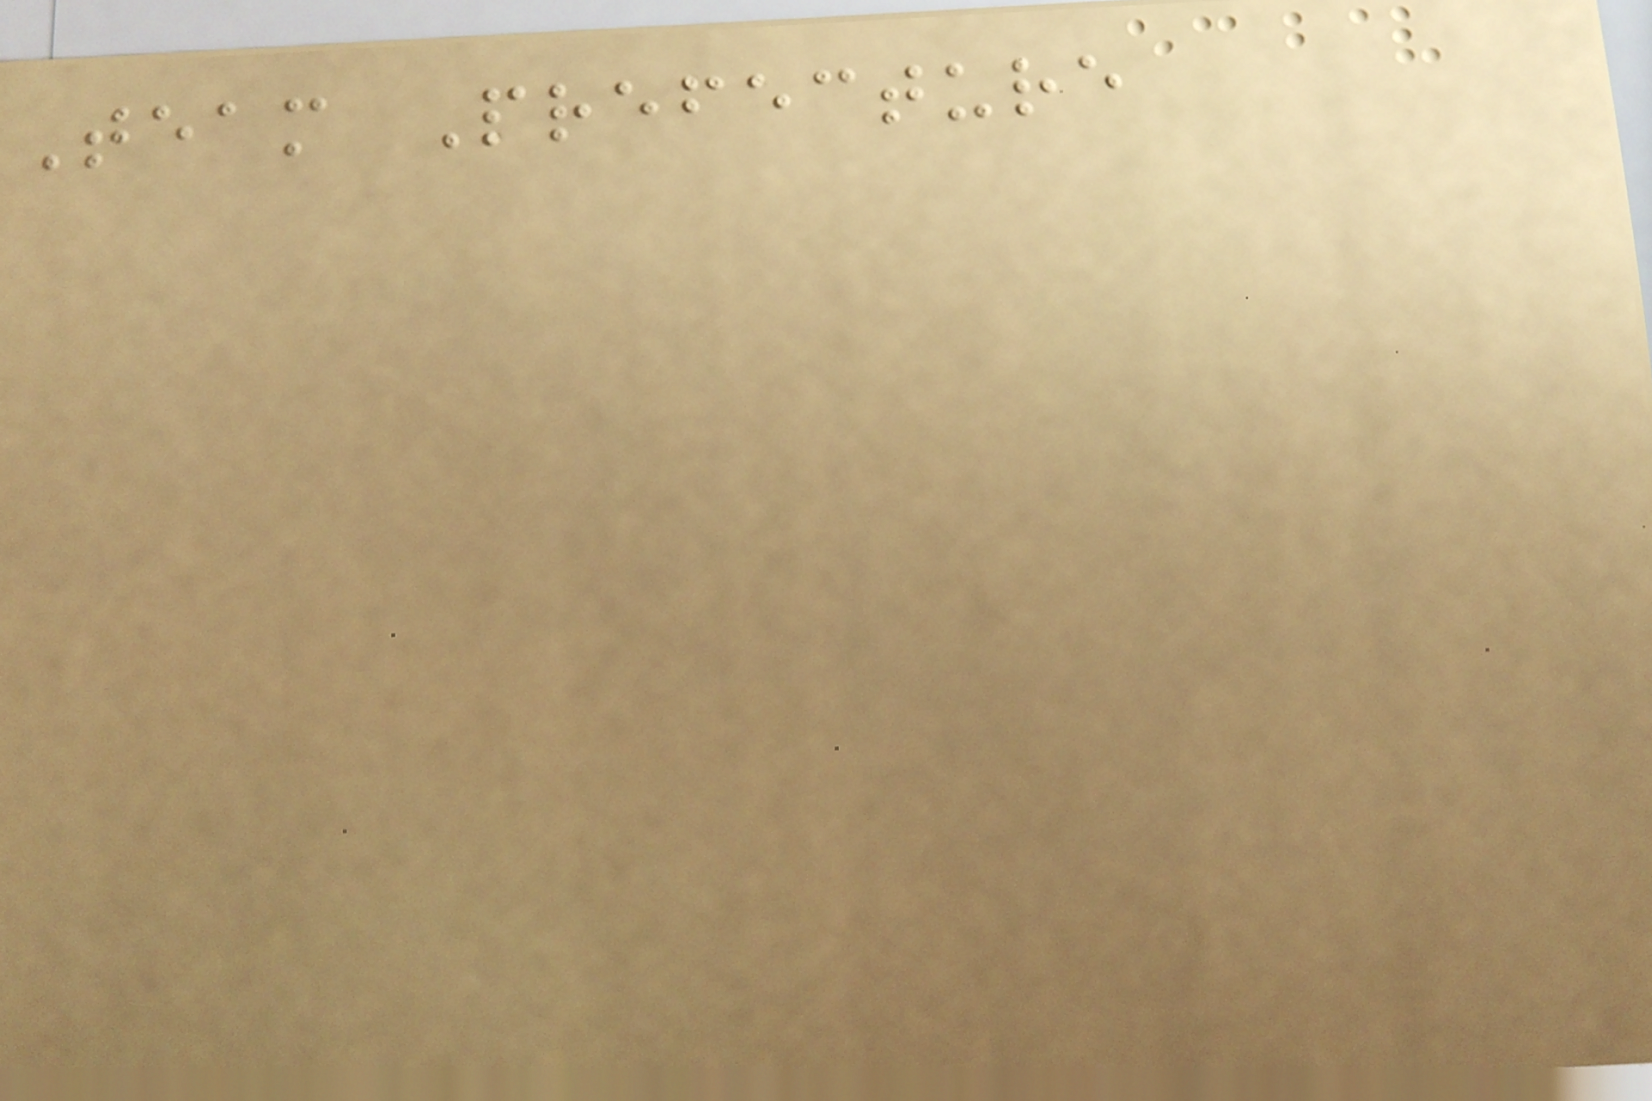Team Prefecture
